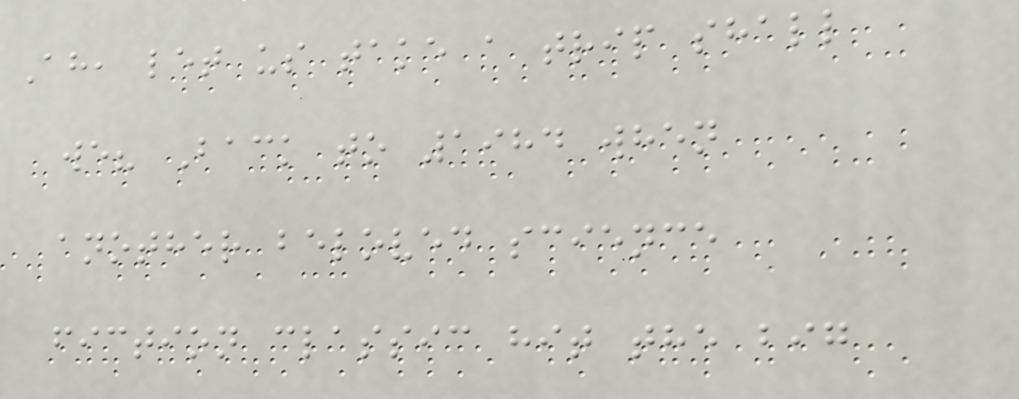Ah, let us take a trip shall
we? Back to 1984 when
another beloved science
fiction classic hit the big
